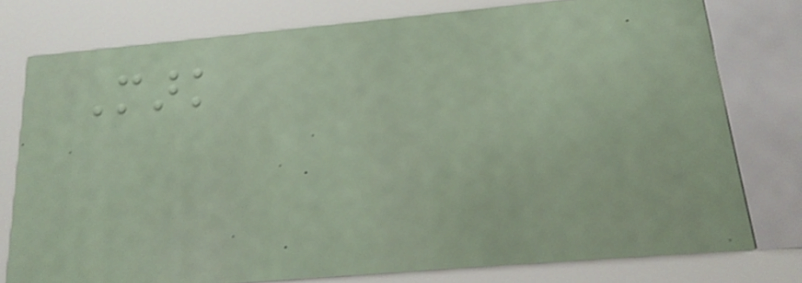Mark
